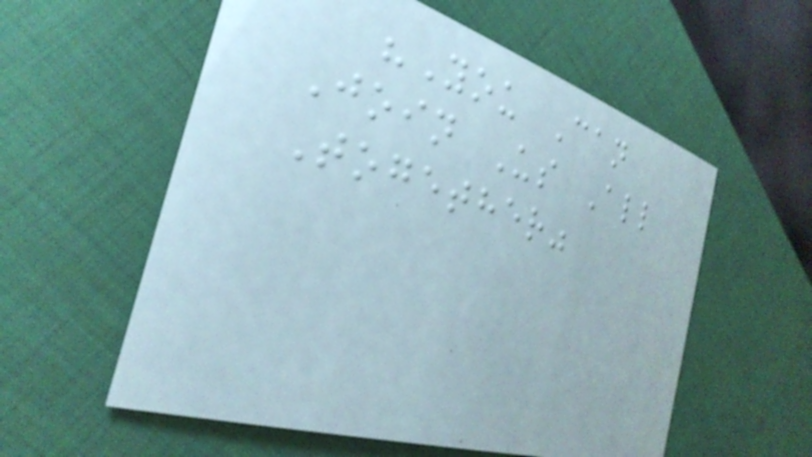"You Can
Join Us All
Together"
